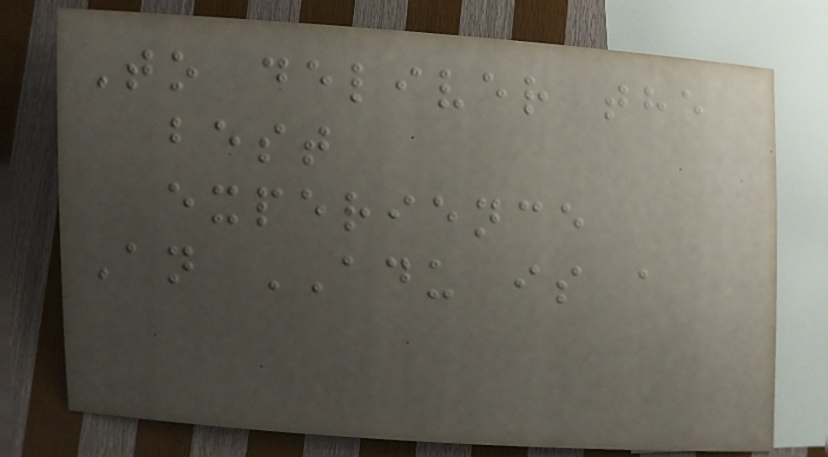To deliver the
best
experience
An ADU is a
